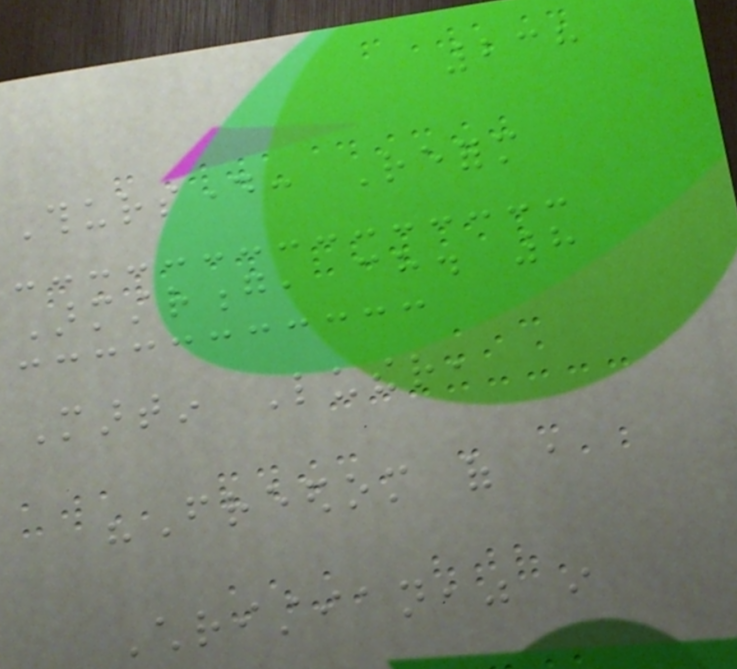238
Thursday: Reform
Armstrong, ch. 8
Martin Luther,
"Freedom of a
Christian," in
